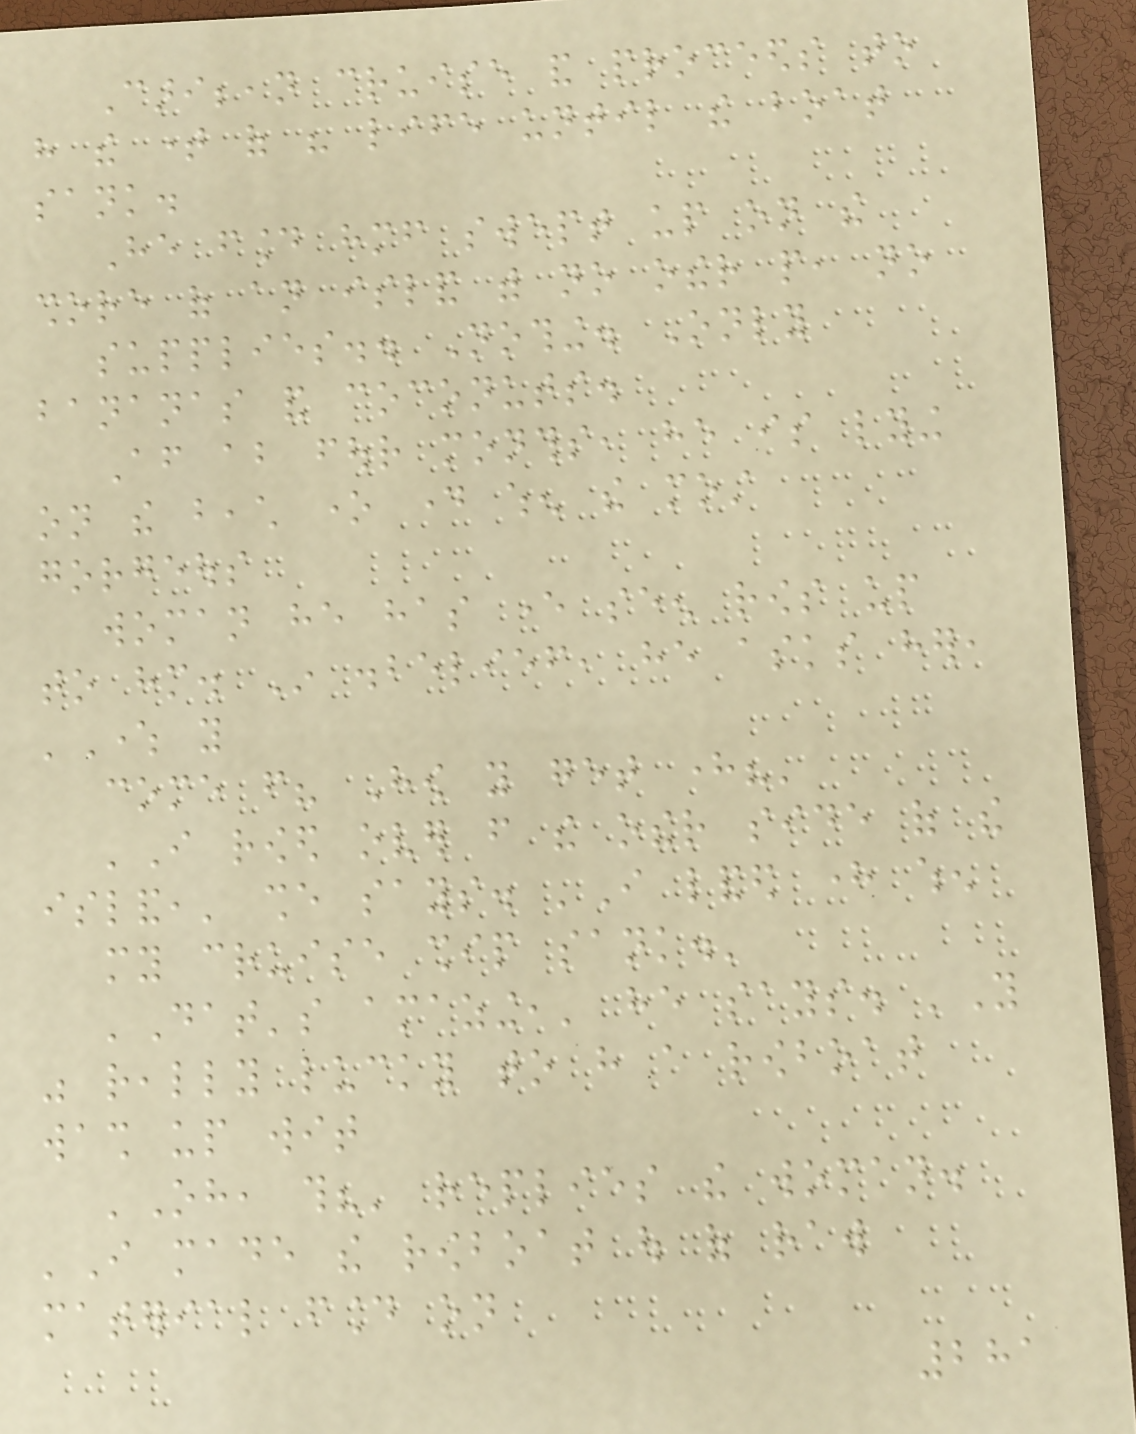Caribbean cruise and proceeds to
have the time of his life until the boat
sank.
He found himself swept up on the
shore of an island with no other people, no
supplies.. Nothing. Only
bananas and coconuts.
After about four months, he is lying
on the beach one day when the most
gorgeous
woman he has ever seen rows up
to him. In disbelief, he asks her,
'Where you
come from? How you get here?'
'I rowed over from the other side of the
island,' she says. 'I landed here when
my cruise ship sank.'
'Dat's amazing,' he says. 'You
was really lucky to have a rowboat
wash up wit
'Oh, this?' replies the woman.
'I made the rowboat out of raw
material found on
281
